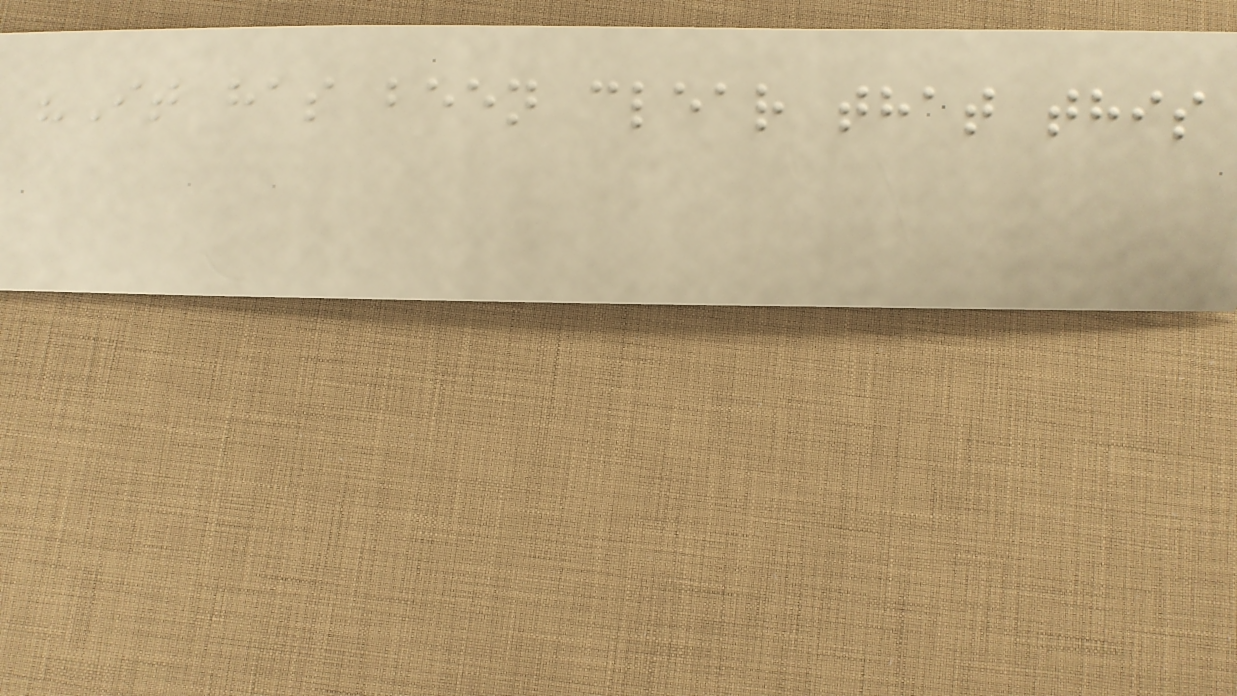"It has been clear that this
